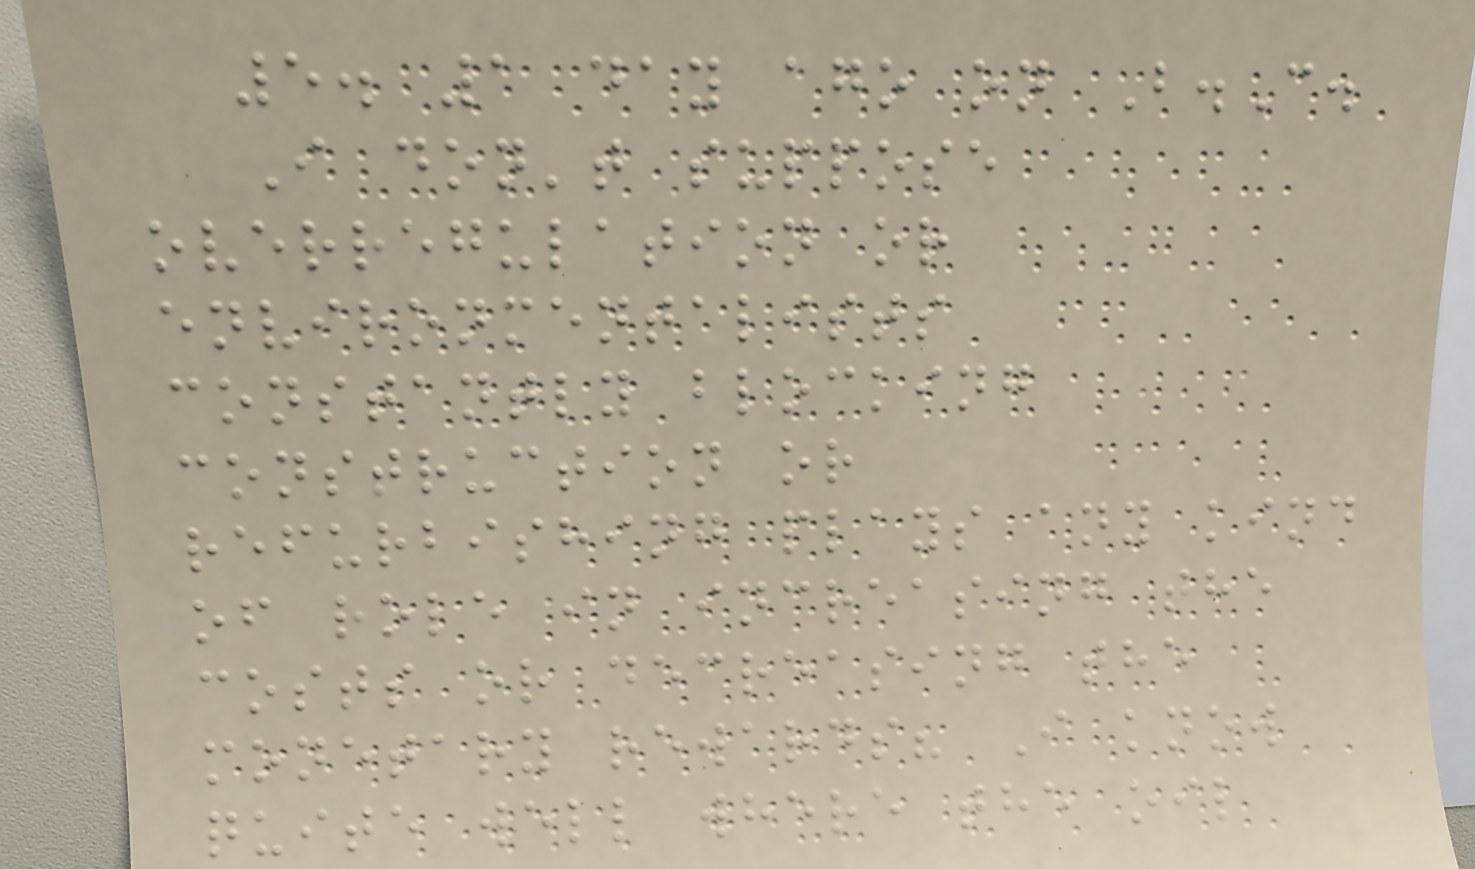5. 1 day ago on B.C.
I don't suppose
overregulation or
environmentalists
constantly blocking
construction or
refurbishing plays any kind
of role in increasing the
costs or decreasing the
monetary rewards? I know
quite well where the oil
